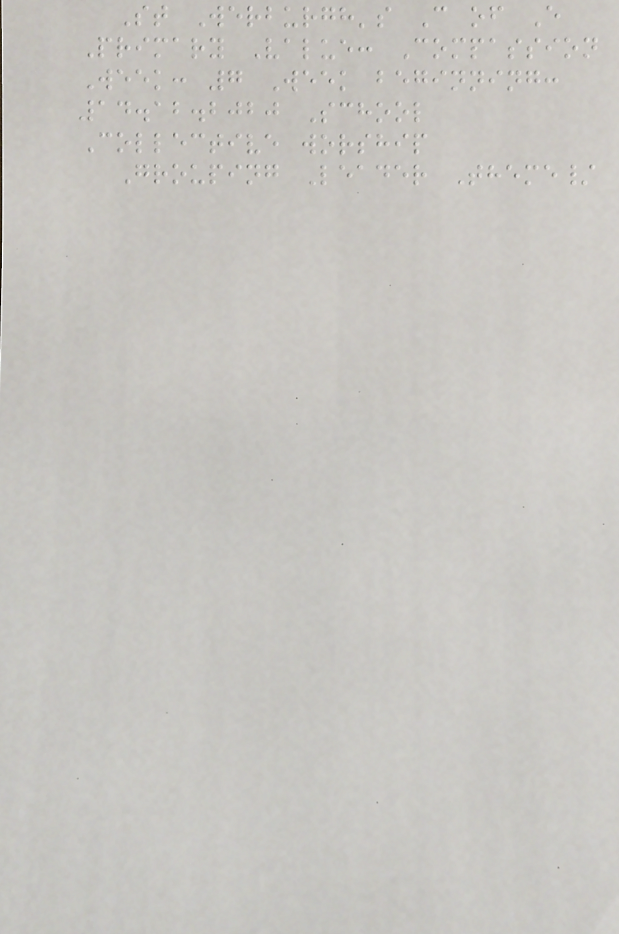St Werburgh's C of E
Primary Value: Compassion
Week: 7 Week beginning:
14.12.2020 School
Collective worship
Grouping Leader Theme/
